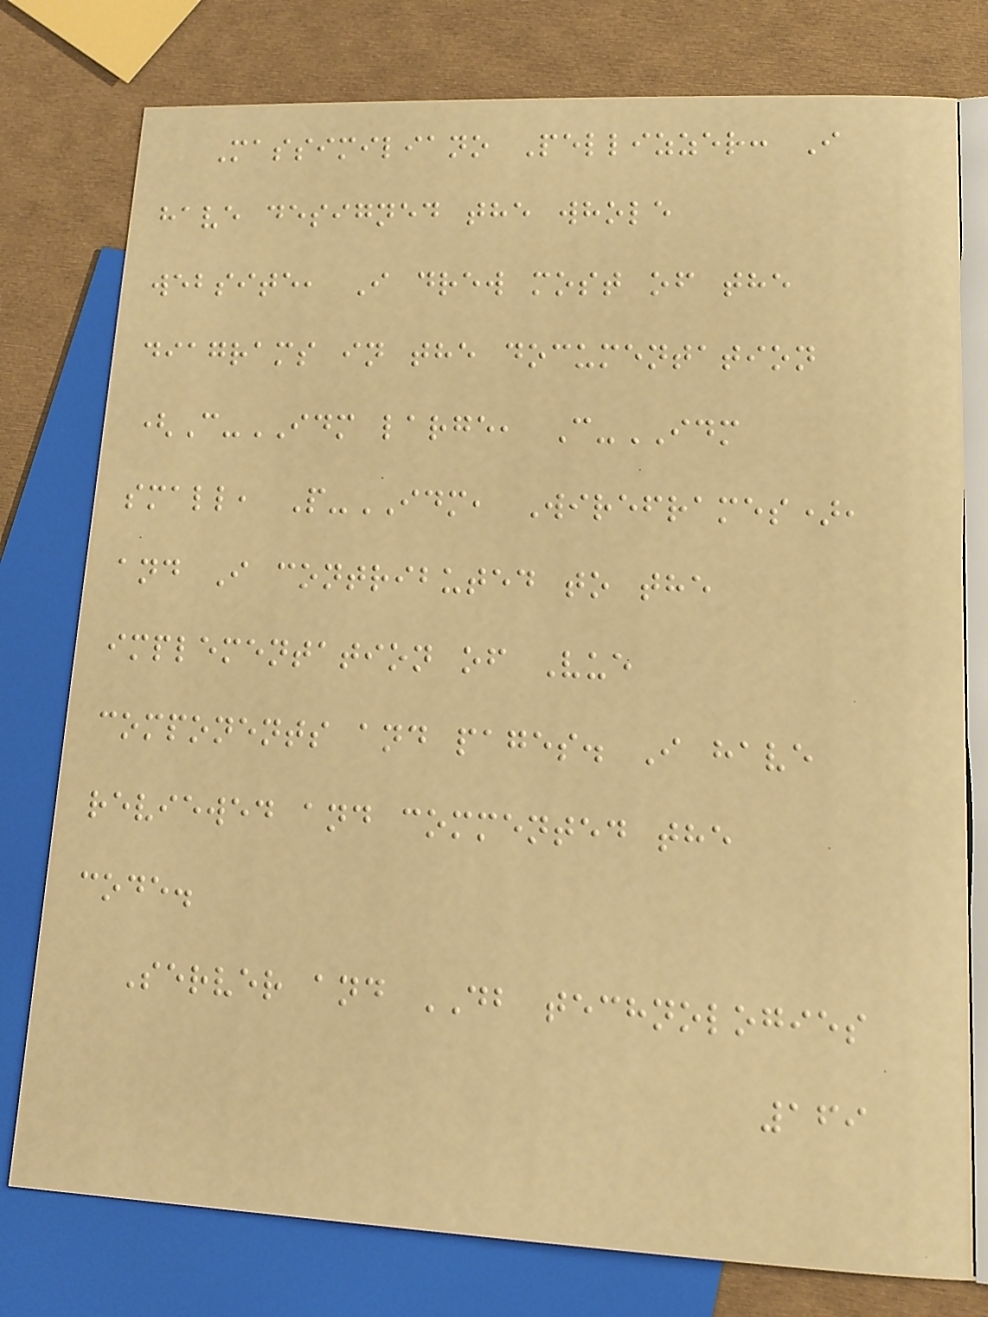Massimiliano Pellizzer: I
have designed the whole
website, I drew most of the
diagrams in the documentation
(C-IDM large, C-IDM
small, P-IDM, Wireframes),
and I contributed to the
implementation of Vue
components and pages. I have
reviewed and commented the
code.
Server and DB technologies
169
